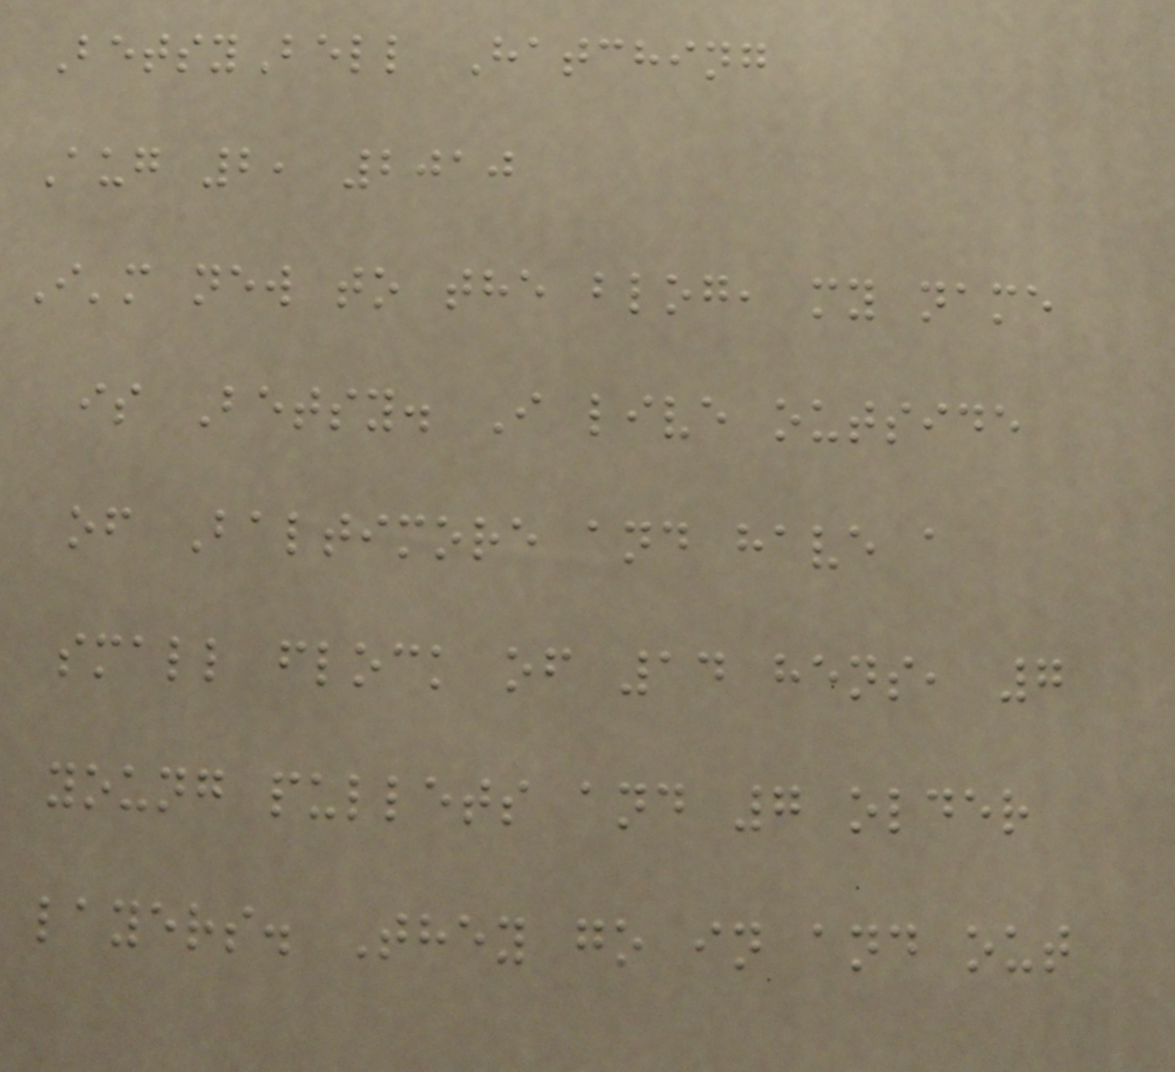BetsyBell Hatching
Aug 2, 2010
I'm new to the blog, my name
is Betsy. I live outside
of Baltimore and have a
small flock of 14 hens, 7
young pullets and 7 older
layers. They go in and out
